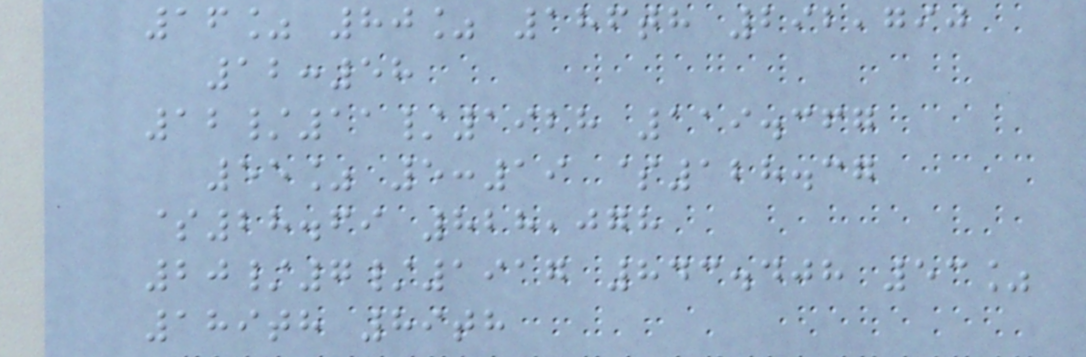16% 80% 186th 292,790
12:58
12/11/1928 119.367
55% 5:19 $128.37
$28.69 828,078
20/7/1917 843.408 53%
189th 89th
